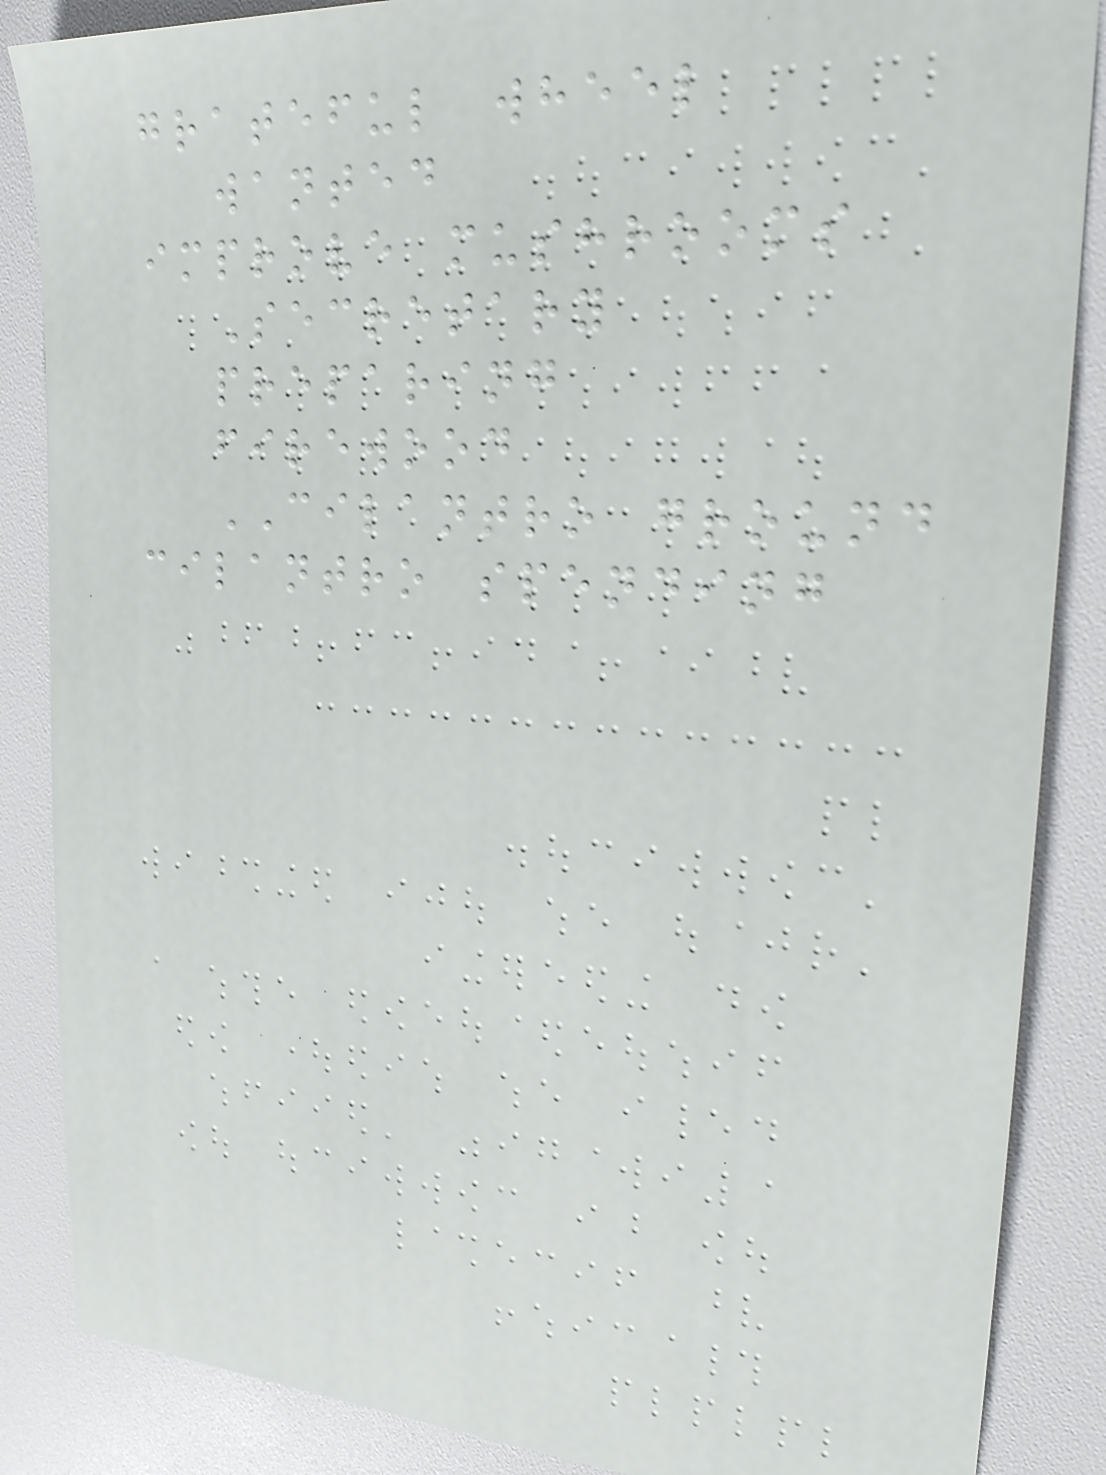grateful wheel
wanted
improve mushrooms
Secretary
preparing
firewood
CILANTRO ground
cilantro spending
